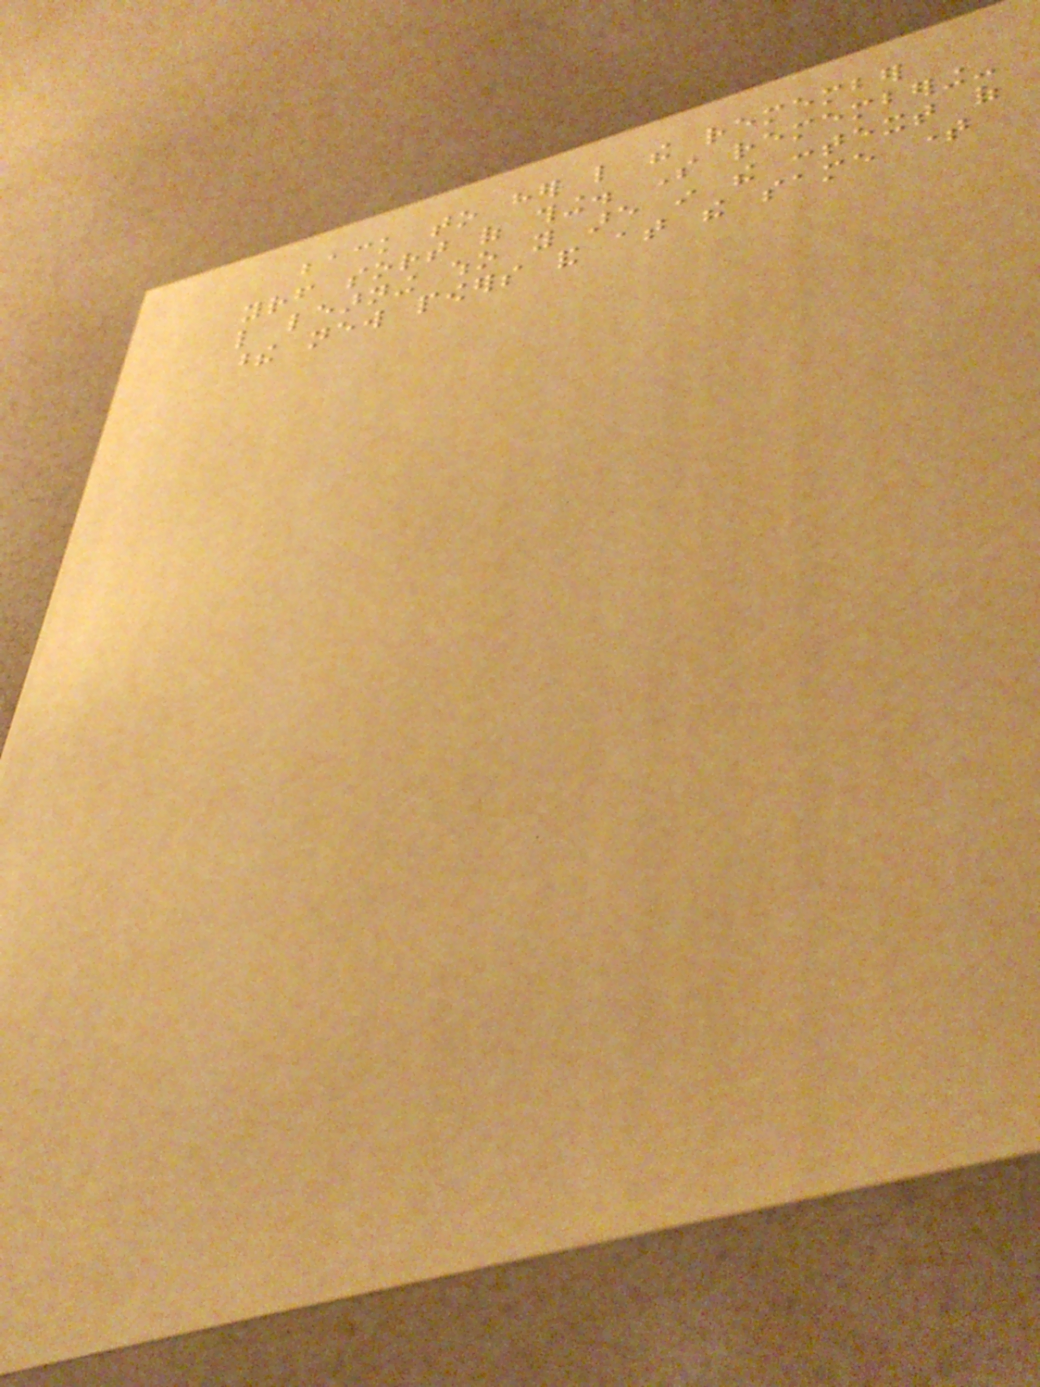back to her like the remember
yourself sort of thing. So remembering-
like learning who you are in the context of
these new powers and at the same time
